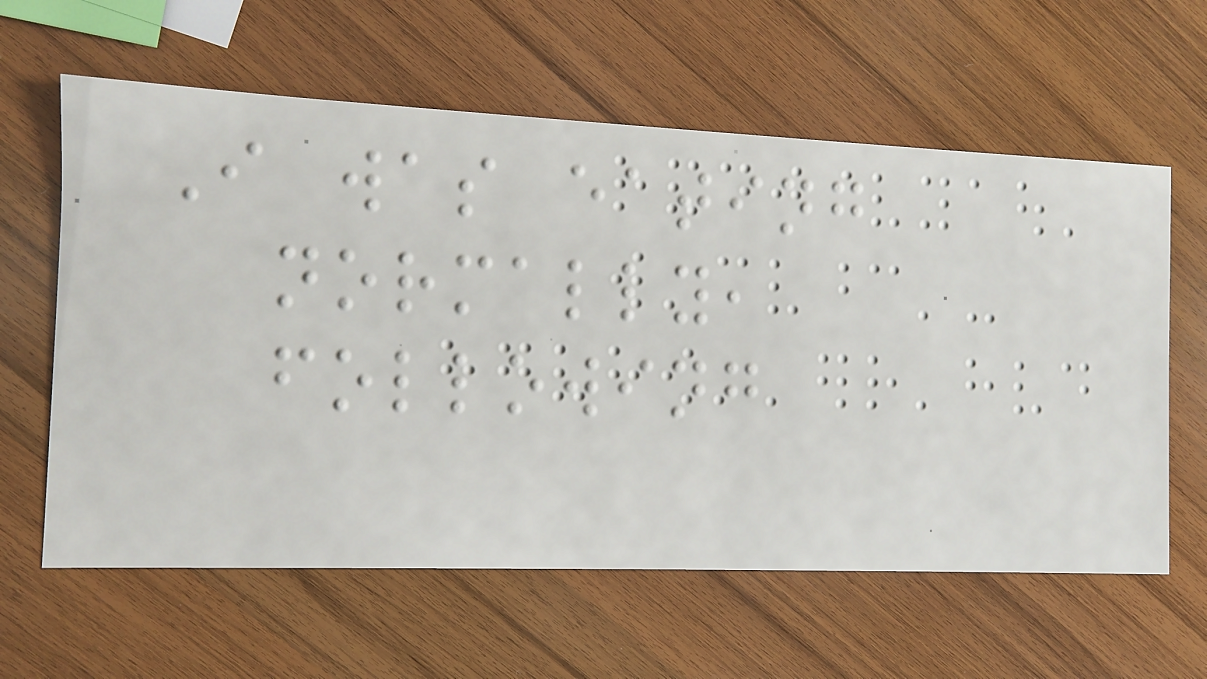I was eating
normally,
following
